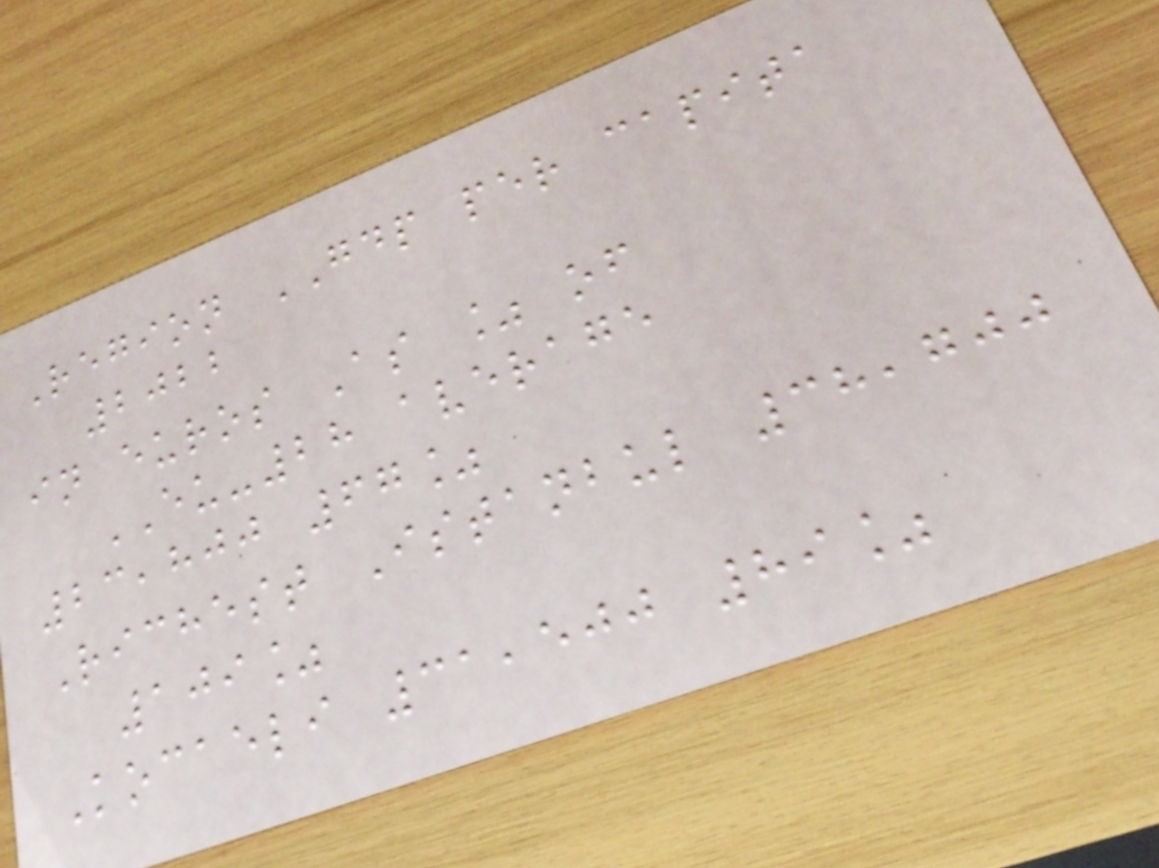Region GDP per capita
2022
in euros As % of
EU-28 average
23,800 67%
Richest Istanbul 38,700
109%
Kocaeli 31,500 89%
